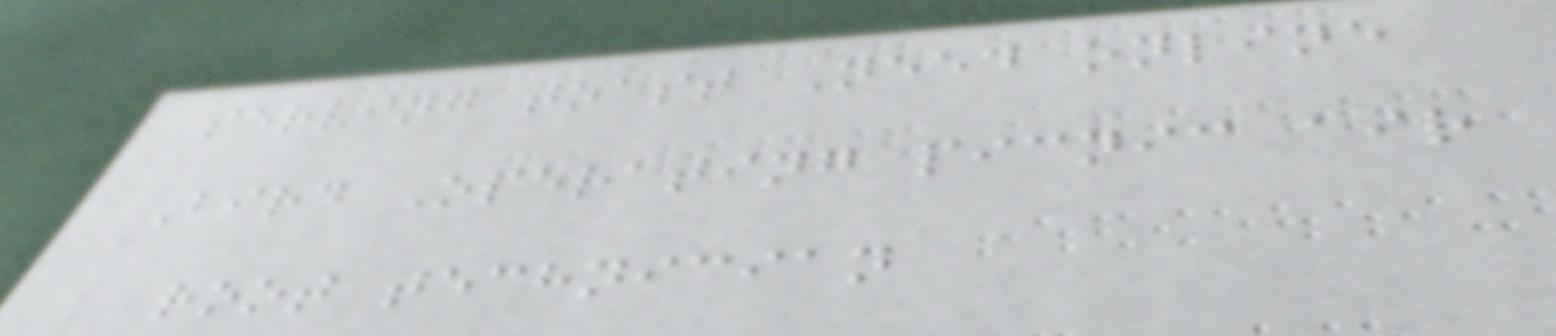serving toast Need online
Bird Operating picnic air
root technician
